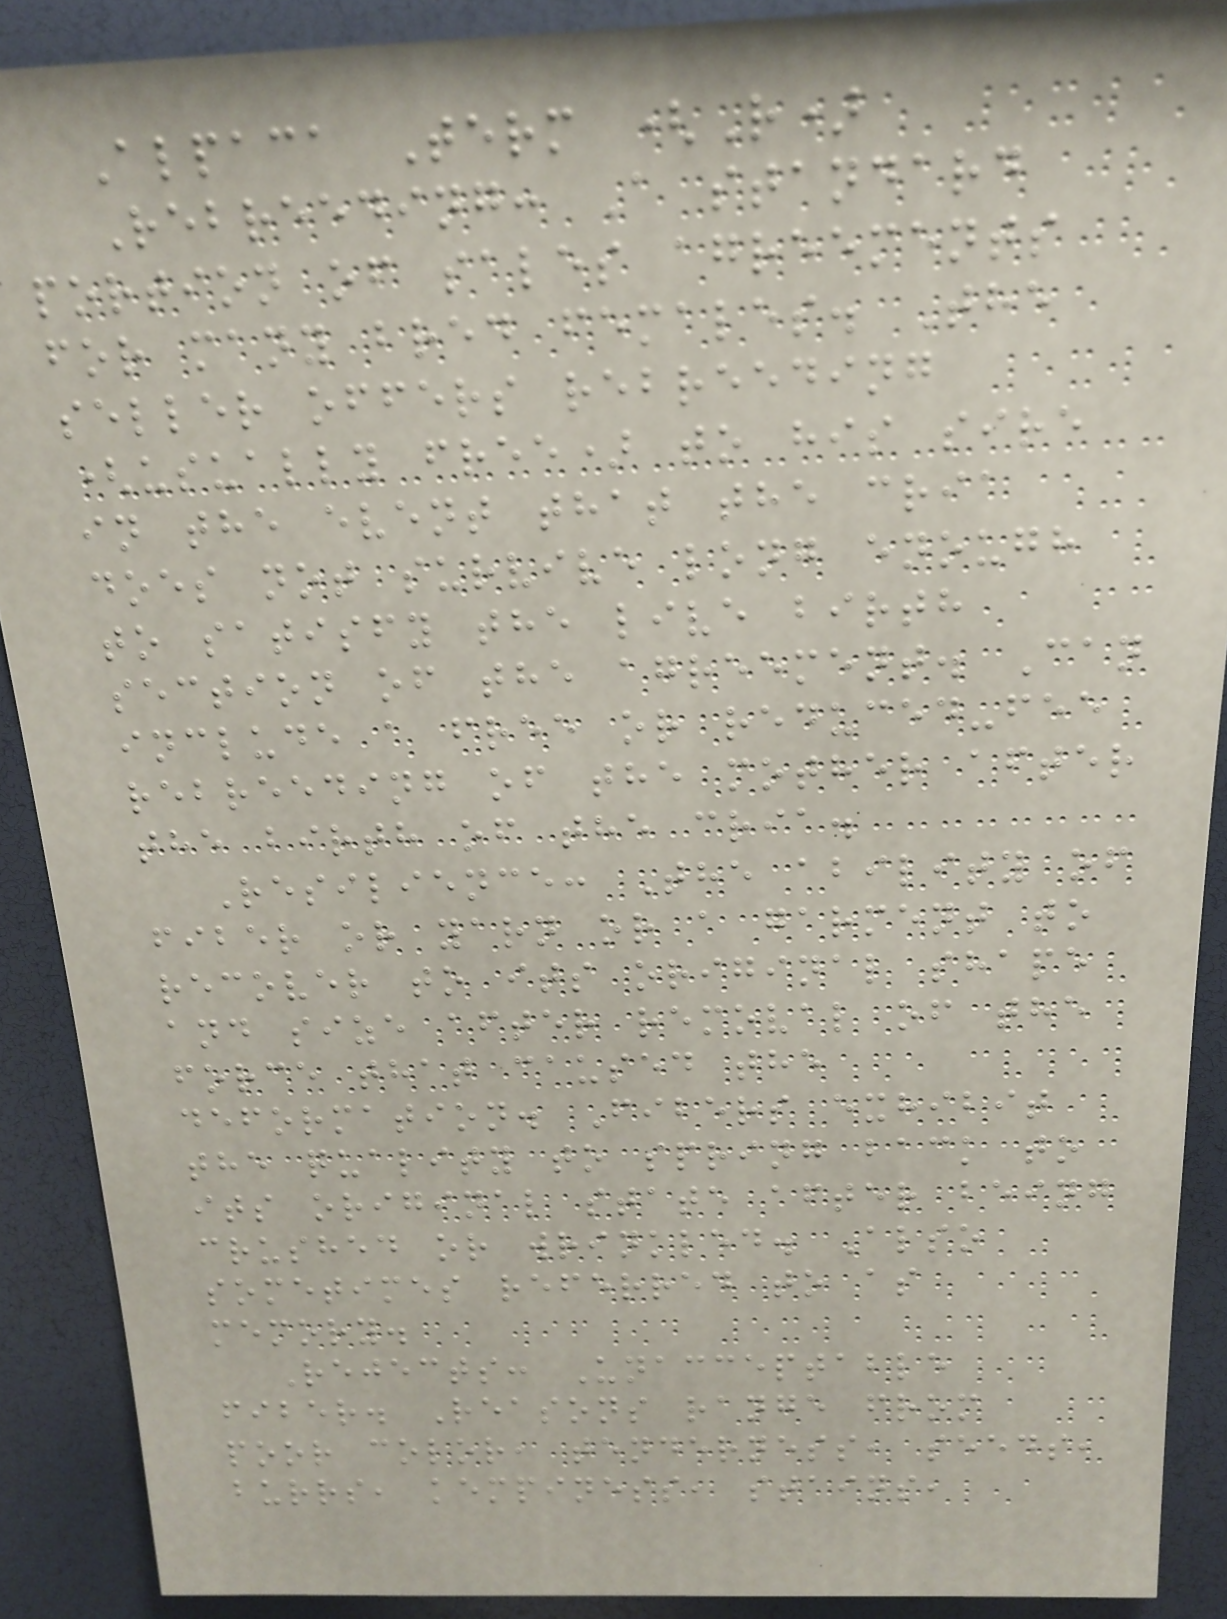Alpaca Term (R)
Rebreeding: A standard
portion of sales agreements
for many bred females. The
seller offers rebreeding
(usually free) to his sire
in the event that the cria
does not survive long enough
to satisfy the live birth
section of the agreement. Can
include a free or reduced-fee
rebreeding of the mother after
the birth of the cria.
Resilience: The ability of
fiber or yarn or a garment to
recover to its original shape
and size after removal of the
force that caused the
deformation. Fibers exhibit
the quality to spring back to
its original state after being
crushed or wrinkled. Also
sometimes referred to as
memory.
Rejects: Unacceptable
fiber. Reasons range from
poor color, tenderness, seeds,
burrs, kempiness, stains,
